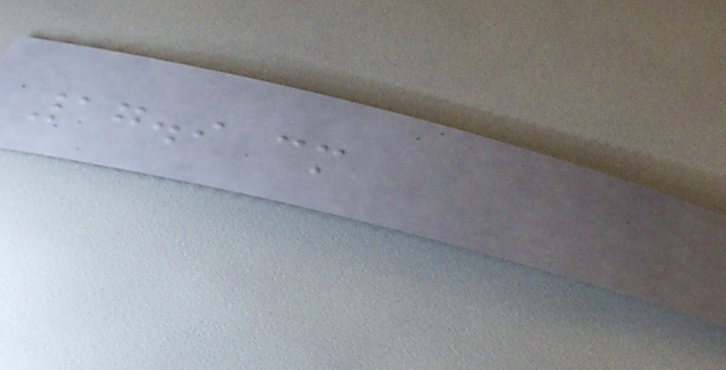17.9 cm
